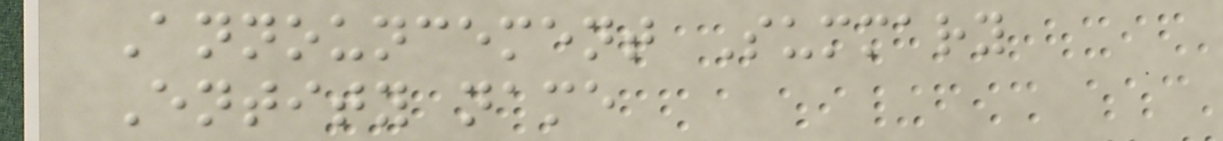Announcement Summary
Entity name
